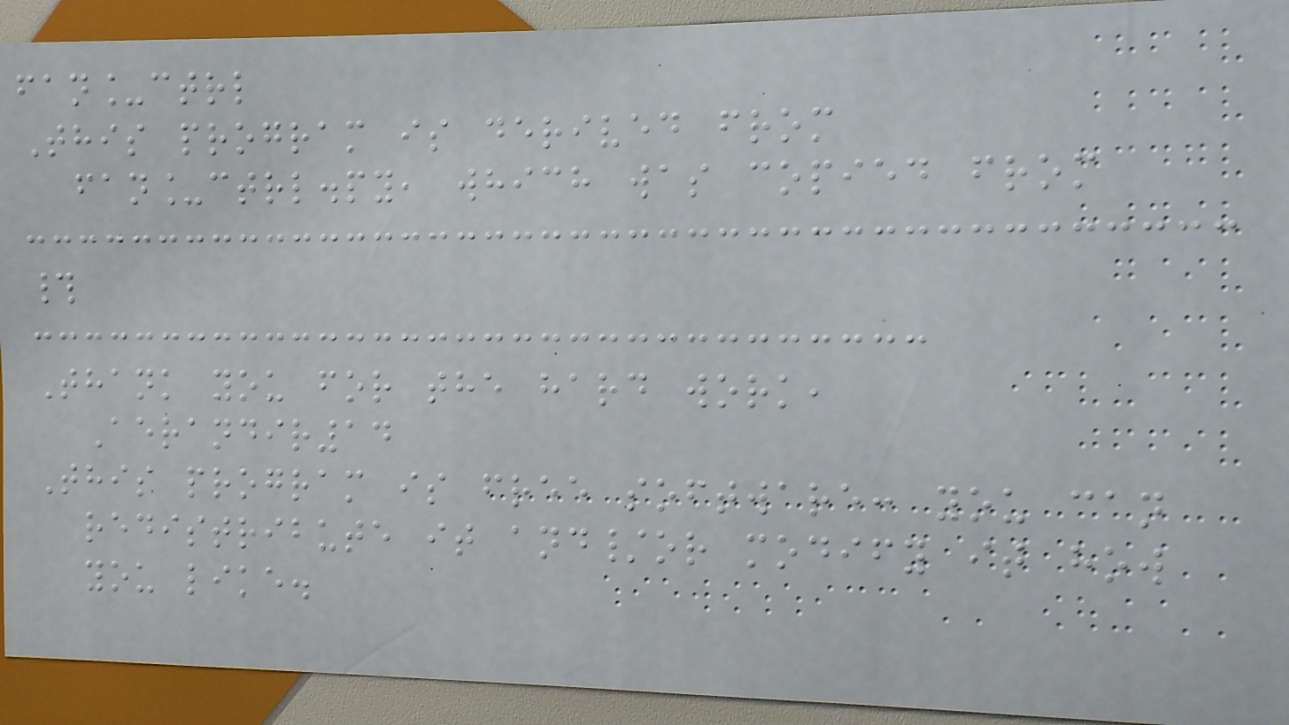fan_ctrl
This program is derived from
fan_ctrl.py, which was copied from
#
Thank you for the hard work,
Aerandir14
This program is free software: you can
redistribute it and/or modify it how
you like.
